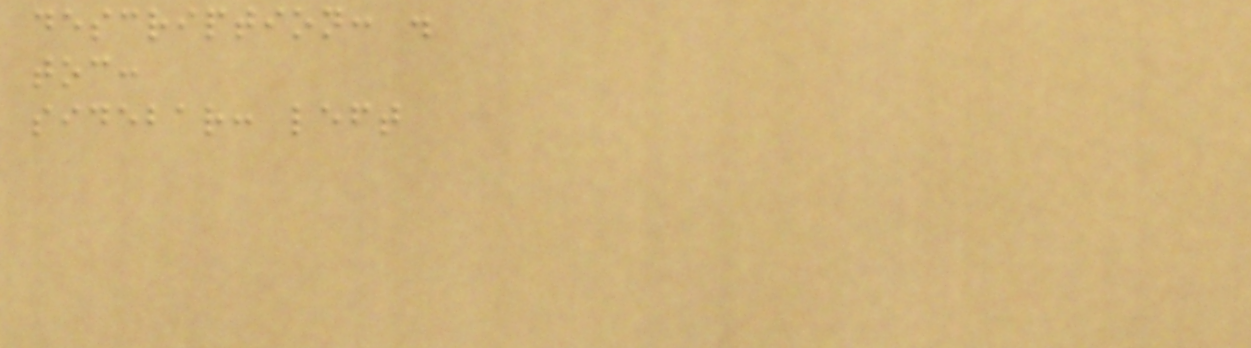description: .
toc:
sidebar: left
